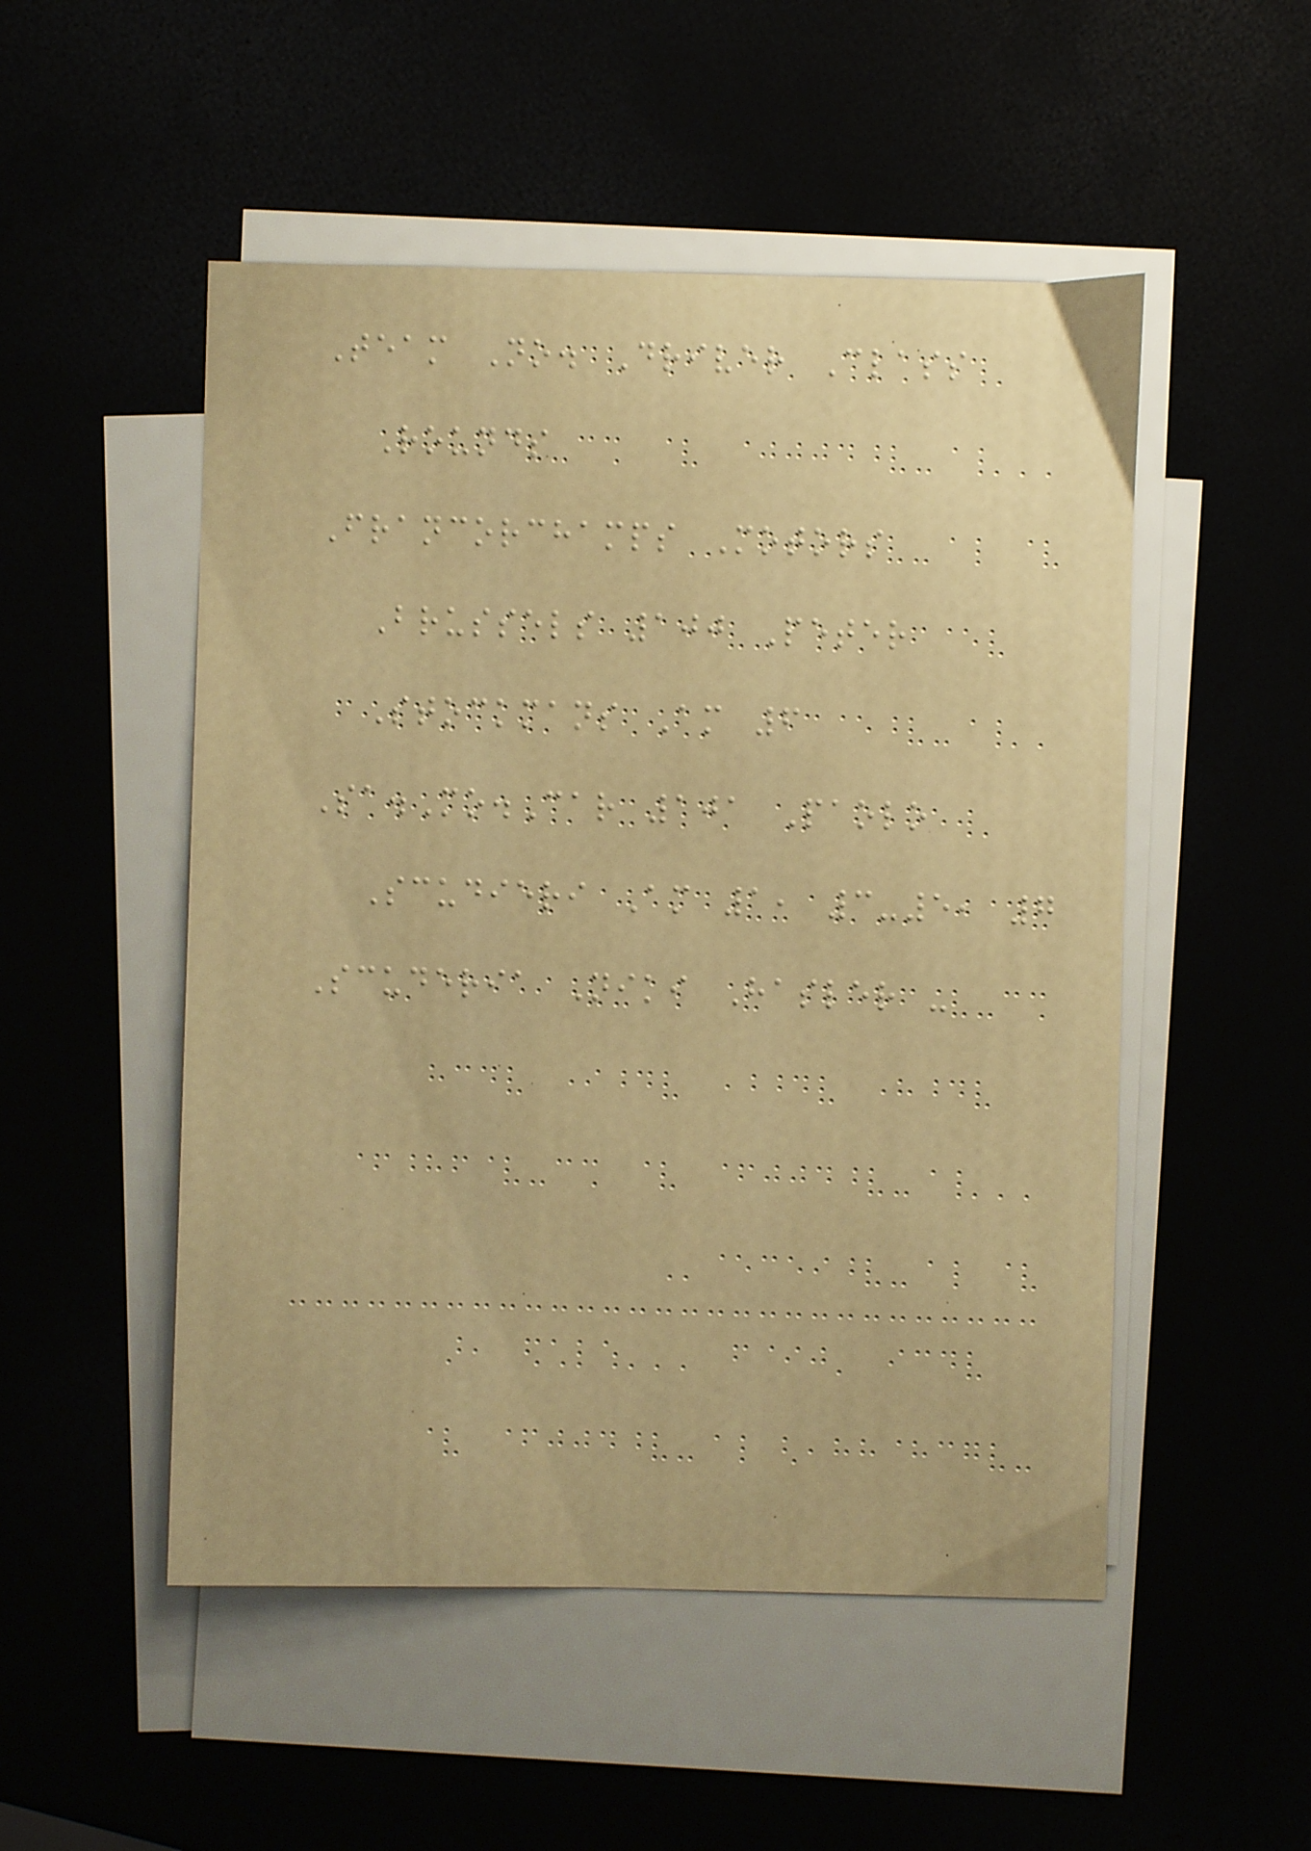Team No. Driver Class
Rounds
Francorchamps Motors
Brussels 100 Peter
Stockmans Am 6
Sa.Mo.Car 101 Paolo
Scudieri Am 1, 3-5, 7
Scuderia Niki Hasler -
